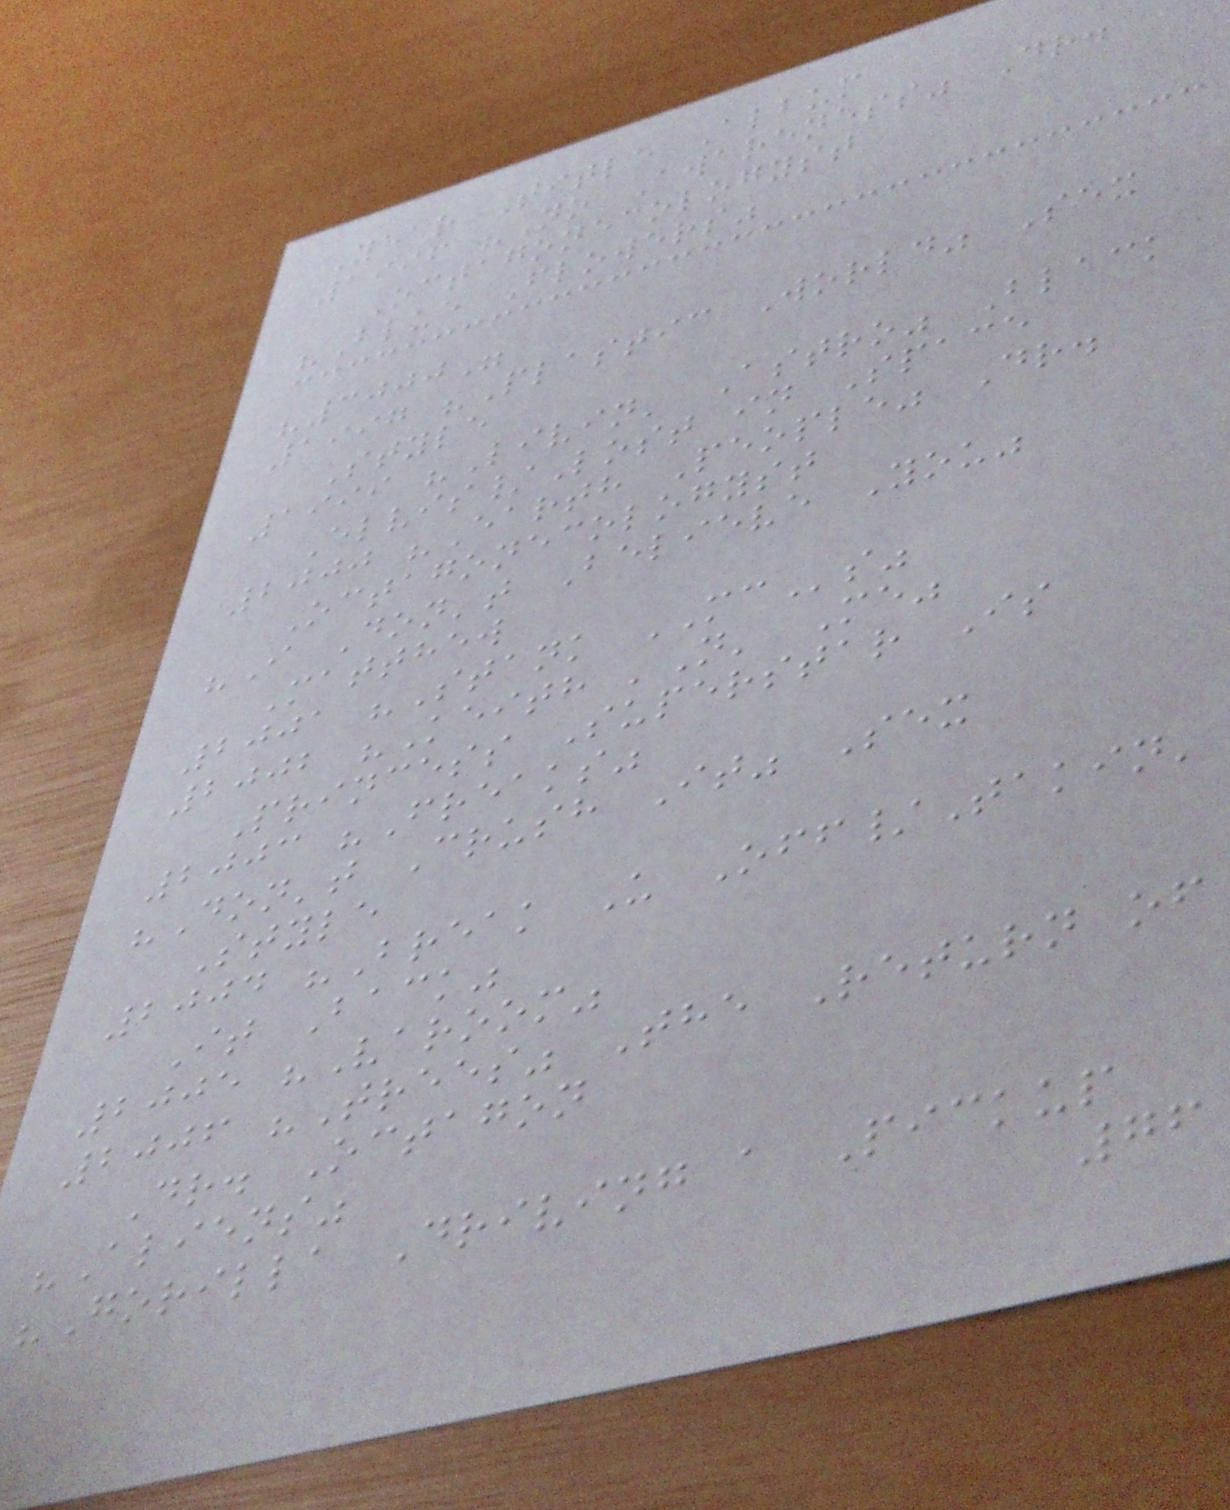Year Title Album
1996 "No Awareness" Dr.
Octagonecologyst
"Blue Flowers"
"3000"
1997 "Plastic World" Sex
Style
1999 "Livin' Astro" Black
Elvis/Lost in Space
2000 "Earth People" Dr.
Octagonecologyst
"I Don't Believe You"
Matthew
2001 "Stank MCs"
2002 "Keith 'N' Me"
Princess Superstar Is
2003 "Freaks"
"Don't Crush It" Sex
Style
2004 "Break U Off/Takin'
It Back"
2005 "Varoom"
2006 "Trees" The Return of
Dr. Octagon
"Aliens"
"Gorilla Driving a Pickup
76
